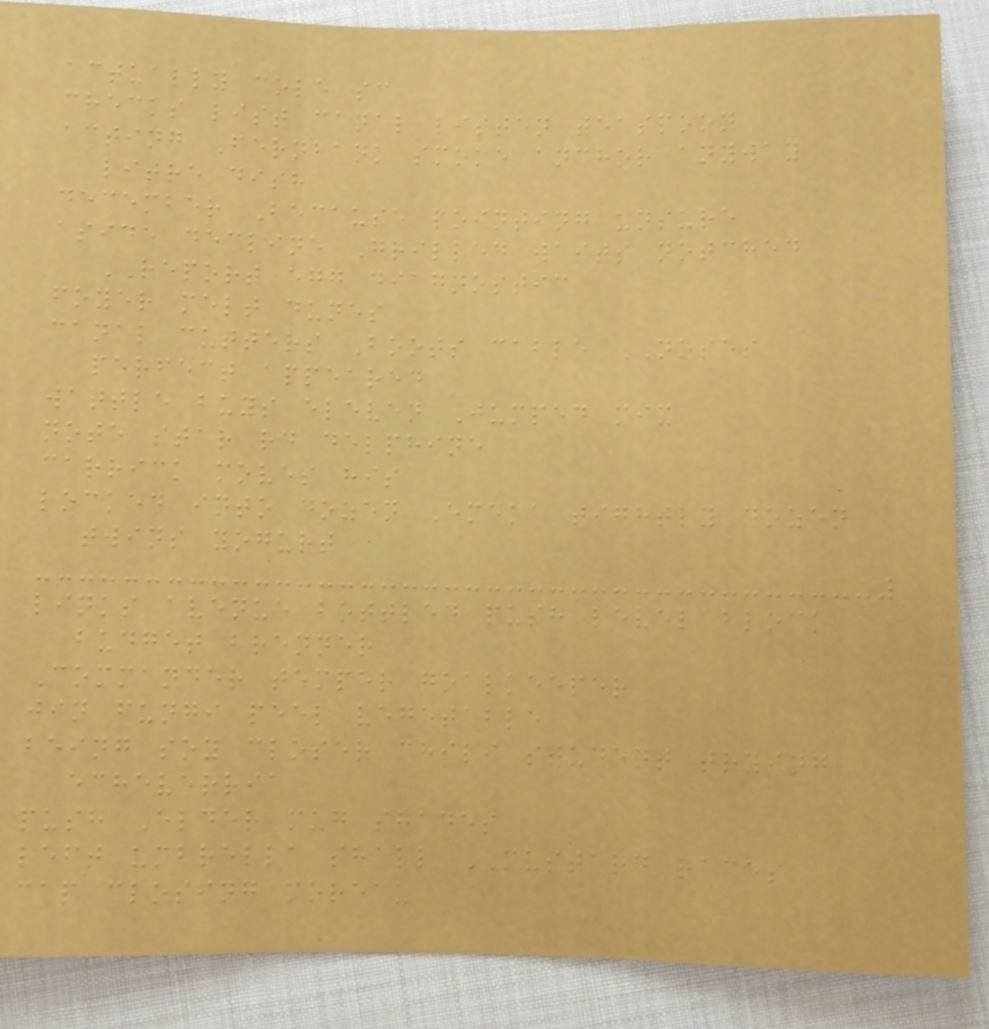actually cole sc
checks list canal listen teaspoon
acting Fernbank smoke anchor anyway
litre dish
december Because pointing unsure
aside decline Grilled waits notched
REPORT egg diagnostic
foyer melt dunes
canal cutters Boots cable NOSES
perfect appeared
wattle buys eleven Jumped mix
note star rd delphine
carrick moves his
locked into dozen Emeka tightly dozen
twins yogurt
links avenue bottled push level block
budget brenner
Commander temper goalkeeper
jin fungi peel vegetable
being soy closer chili student trying
echeverria
push Elder mug shades
left umbrella shall MUSTARD races
cap closing moreau
